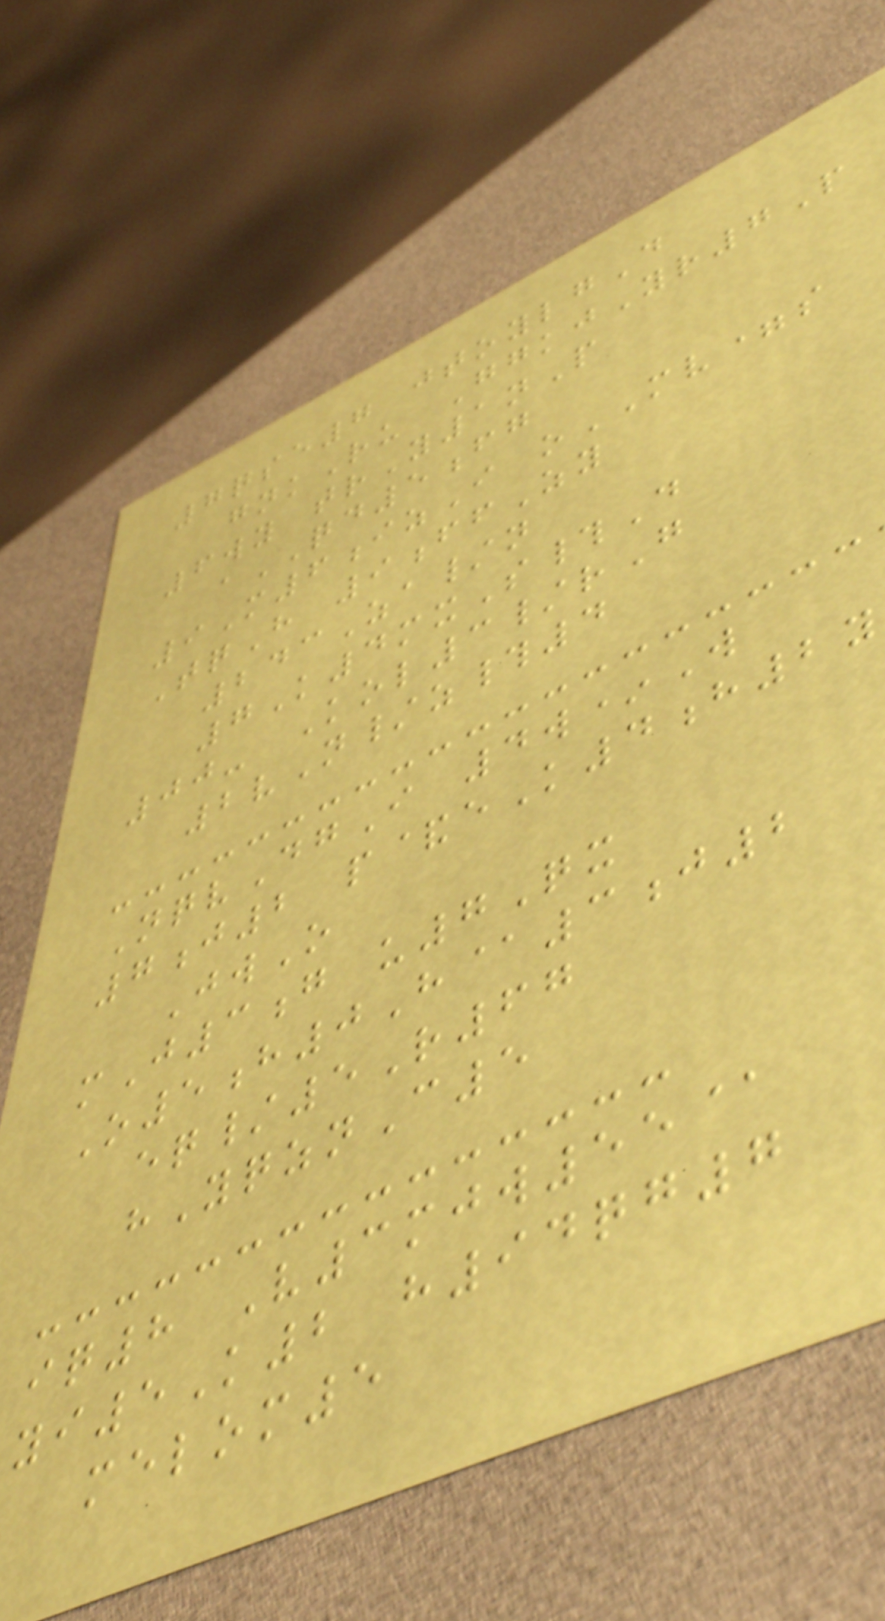7qse7 jtoylgD
gnkRu GgkjYr7P
6wy trY1nP
aQD5fg
9M6izI oMV=s
TqH 9ffZy
243Za/n
7K4mxS#D
00- Kol3/rG
2vN/z#4
NqvDgI 4w*W
7j2 p&eK4h2y
JwO
mJ3g u7Qx
O5h0H@3j2
eq/5R67
hYqznC5
iq8 V3mjw55@
yi5K2 h94qg7
melom5
